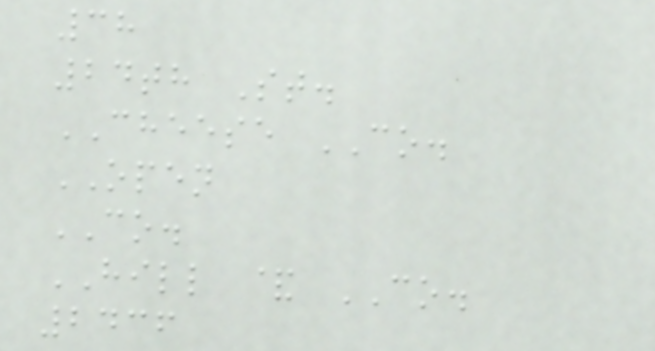38
24th St.
CHEESE CO.
OPEN
CO.
HILL & CO.
2436
